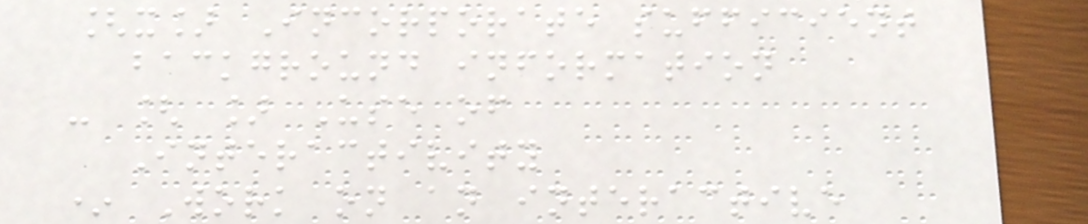[x] Incorporate sufficient
background information
- [ ] Use of
Interactivity
* Work on an interactive
